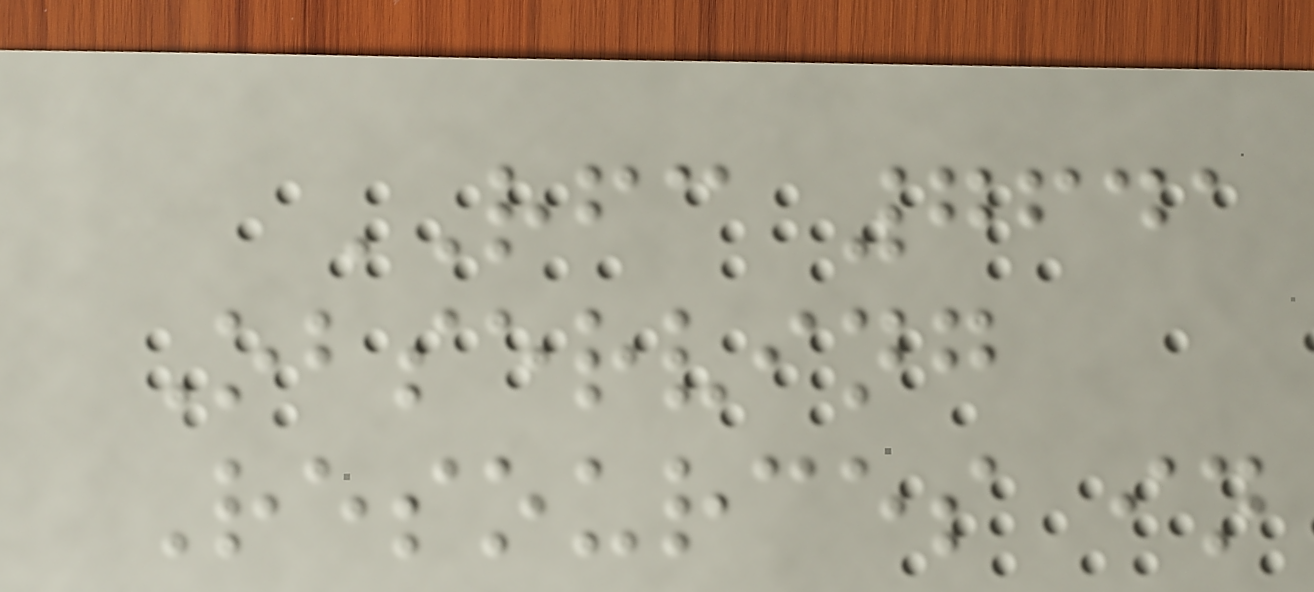RFC 7641
Observing
Resources in
